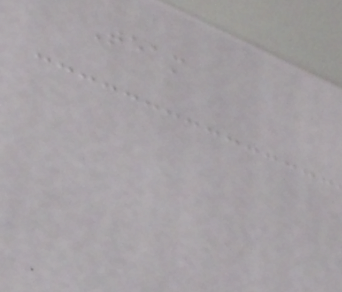Team
